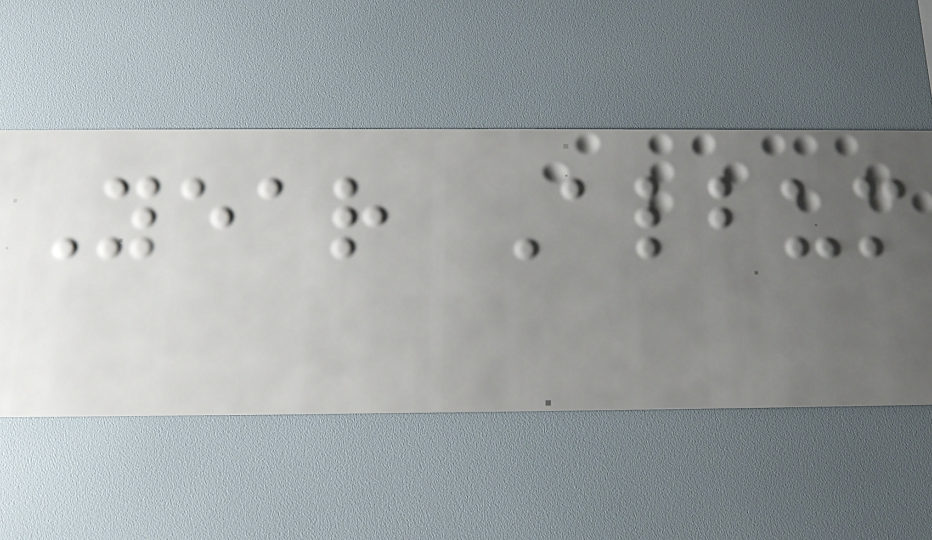Year Album
